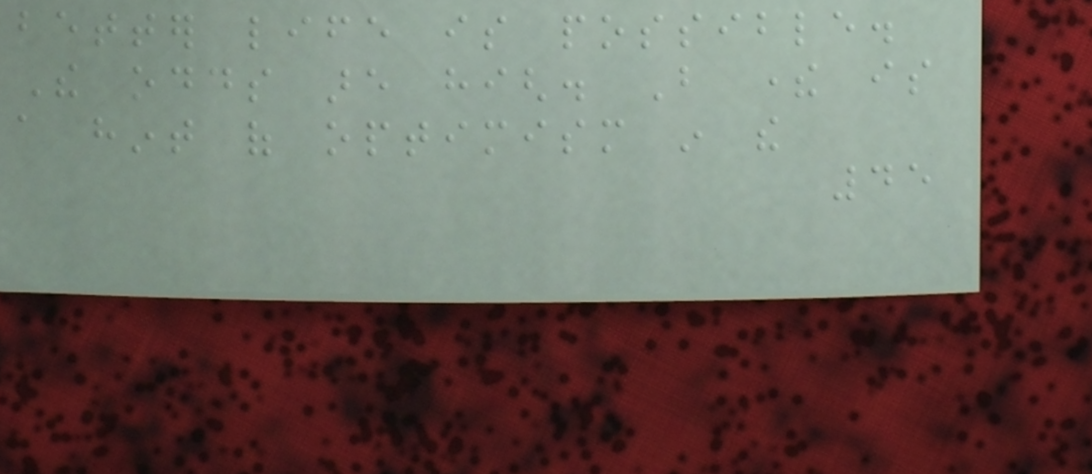better life is possible.
The odds are high. But there is
a hint of optimism in the
45
